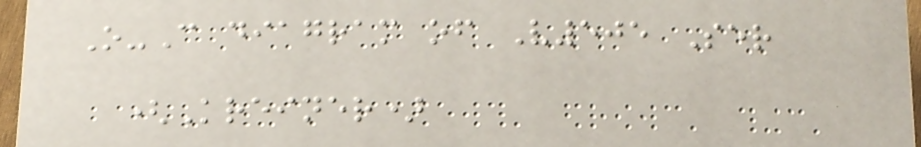O-C diagram of V505 Ser
(Kreiner)
